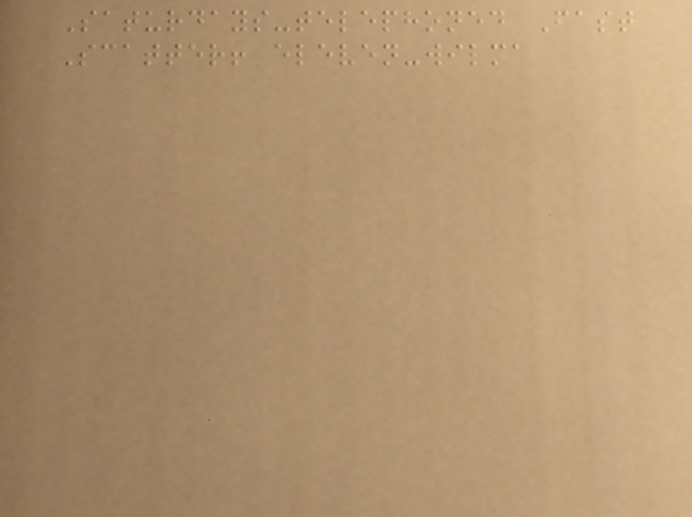Saturdays-telephoned Fast
Scatter! eleven-wilma
